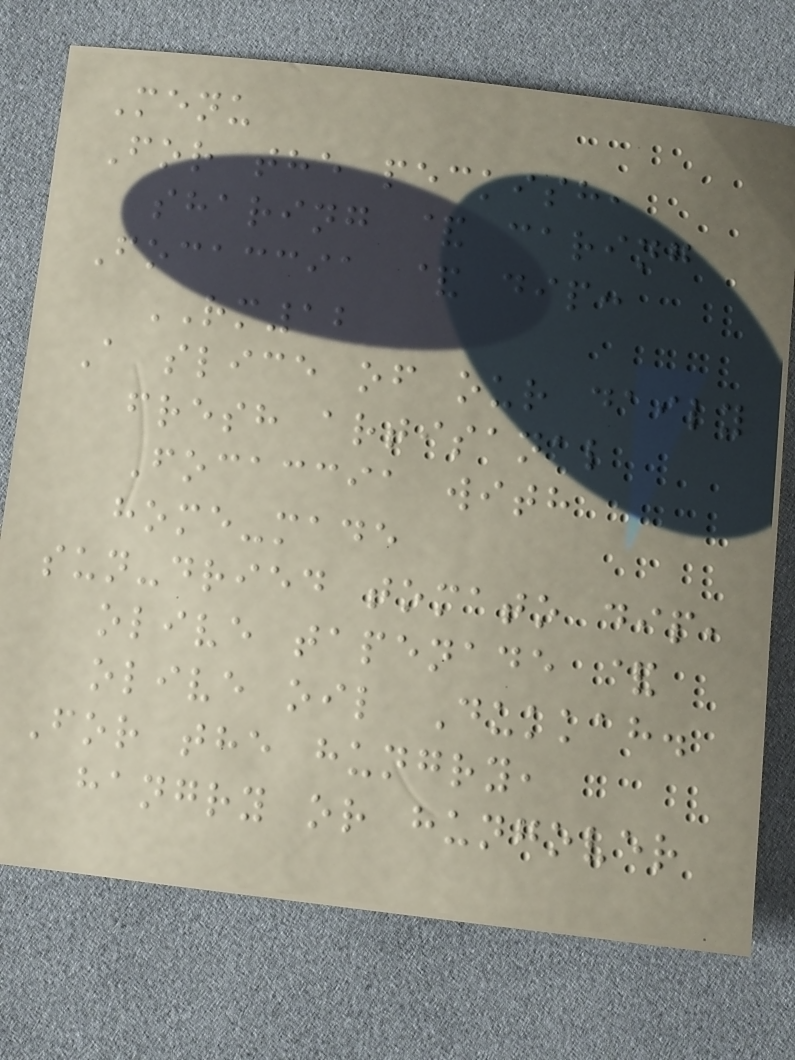Menu
For the peckish,
sharing & caring
Focaccia & dip:
RM12
A slice of our daily
fresh artisanal
Focaccia with
home-made
sun-dried tomato dip,
olive tapenade &
olive oil Dukkah.
For the hungry,
hangry or hungover
